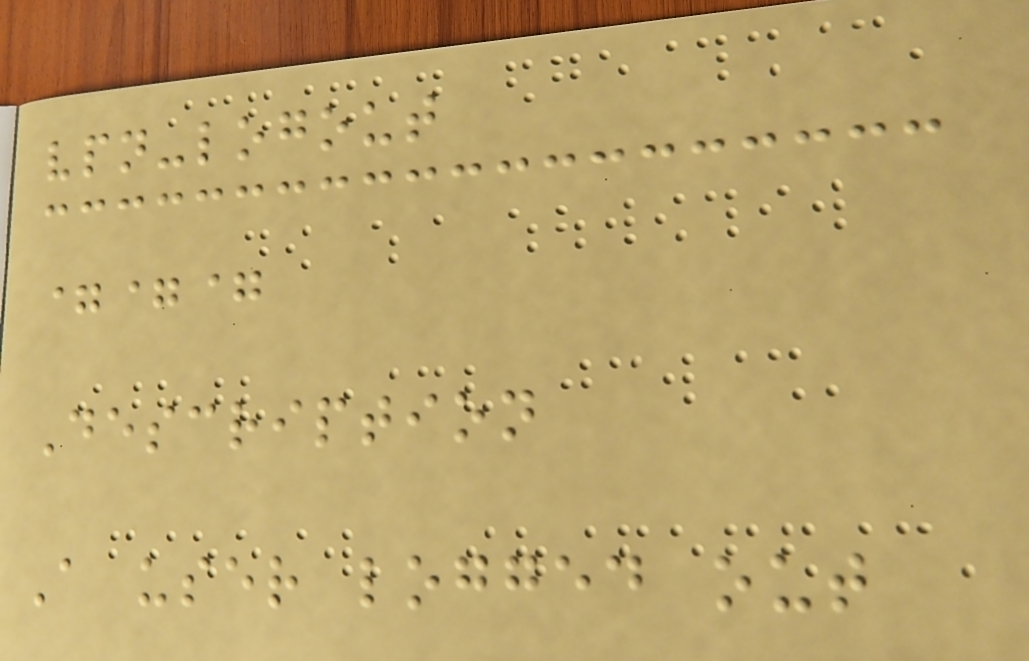vpn-logout
===
Description
A user logged out
